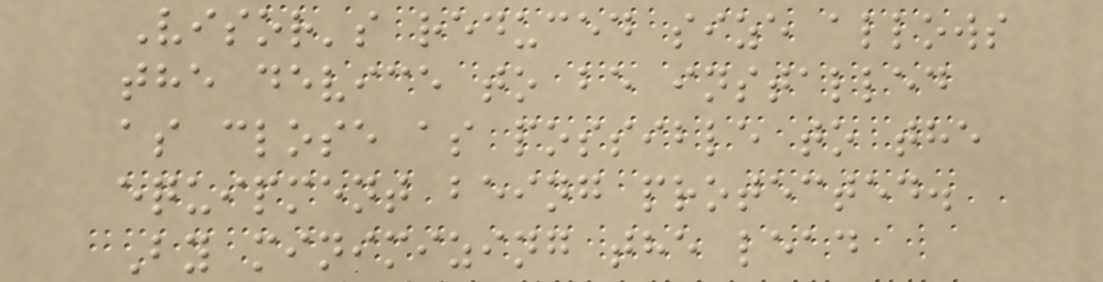Visor's reduced size allows
the device to be installed
as close as possible to the
equipment being protected.
By minimizing the lead
